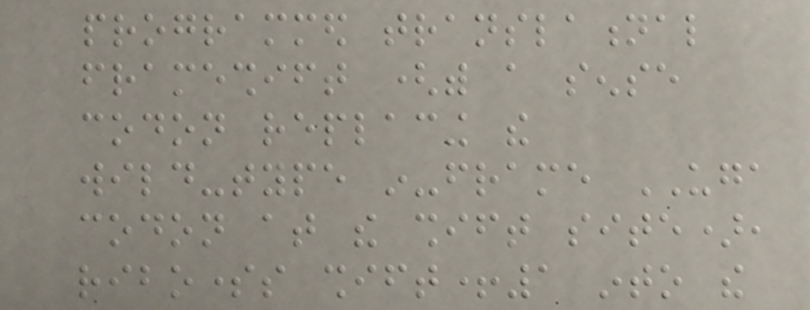programmed translational
frameshift (with a sense
codon replacing the
wild-type in-frame UGA
codon at the shift site),
ribosomes shift+1 into the
